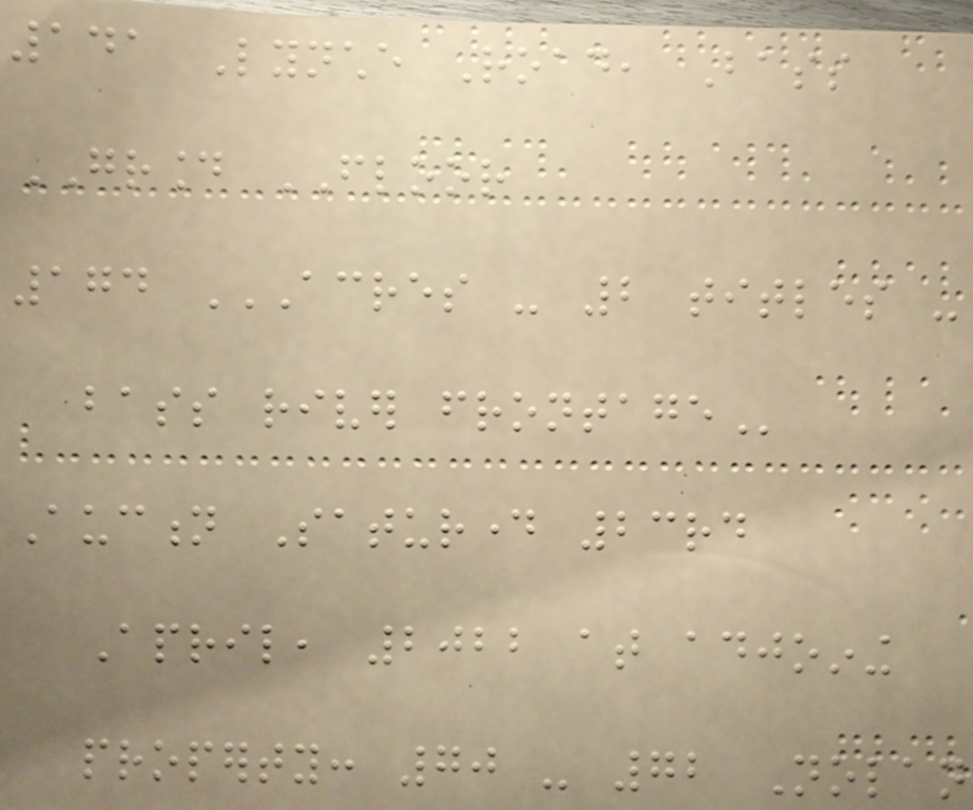141 Lynche Road, Bass
GROUND FLOOR
174 ACRES - 2 TITLES -
BASS RIVER FRONTAGE
Auction Saturday 23rd
April, 2022 at adjoining
property: 70 - 72 Nolan
